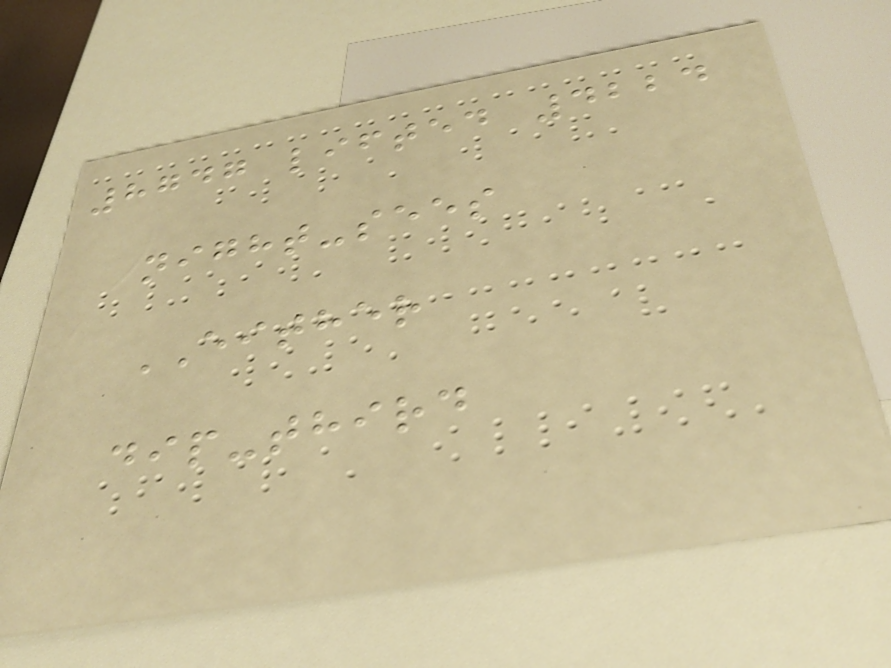8747 lifted 4224
night-sees
EITHER
dip-third
